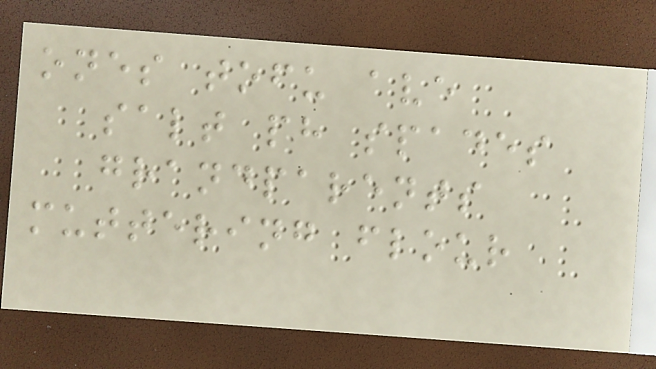ones tofu ave
salt ph spades
grandparents
muttering flour
